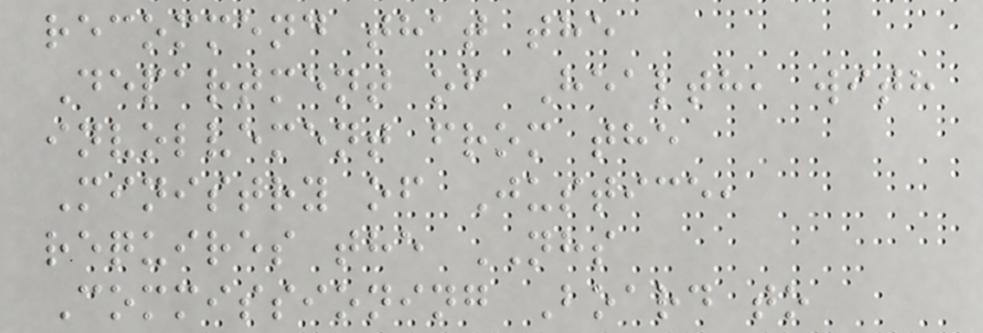recommend that the
Department of Health, with
involvement from the
Ministry of Justice,
requires the NHS
Commissioning Board to
